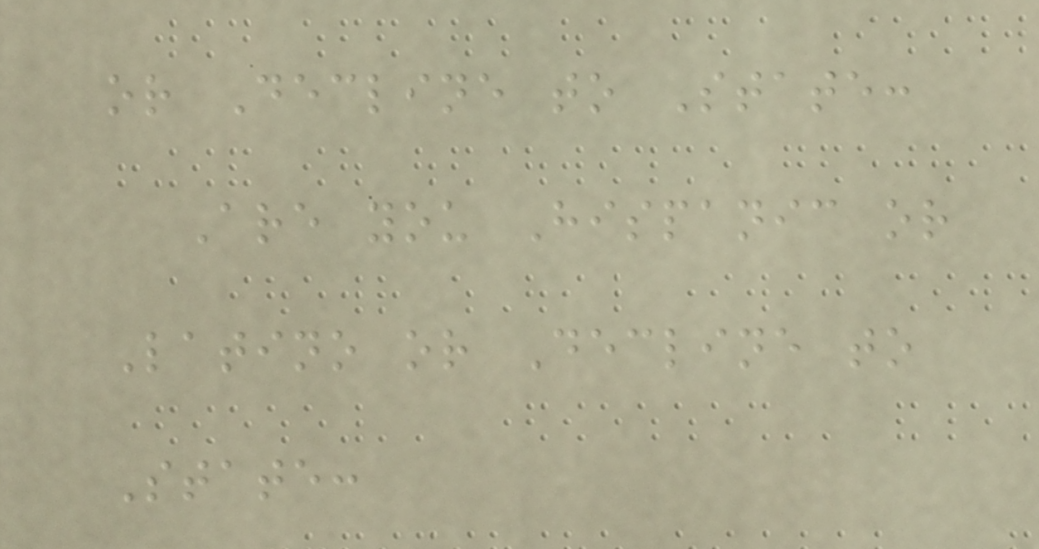or Decline to State:
Are you Hispanic or
Latino or Decline to
State:
